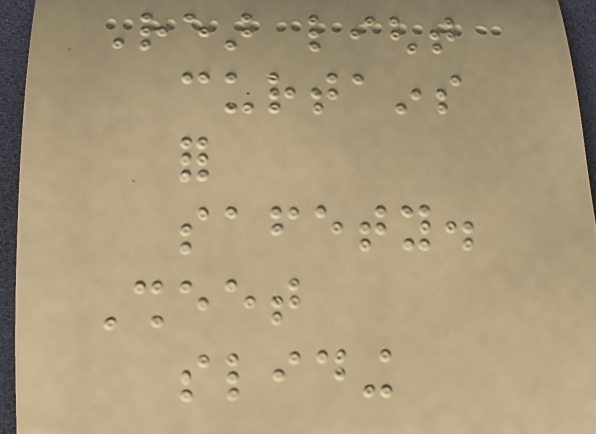Rear light
curtains
for
safety.
Sheet
sliding
